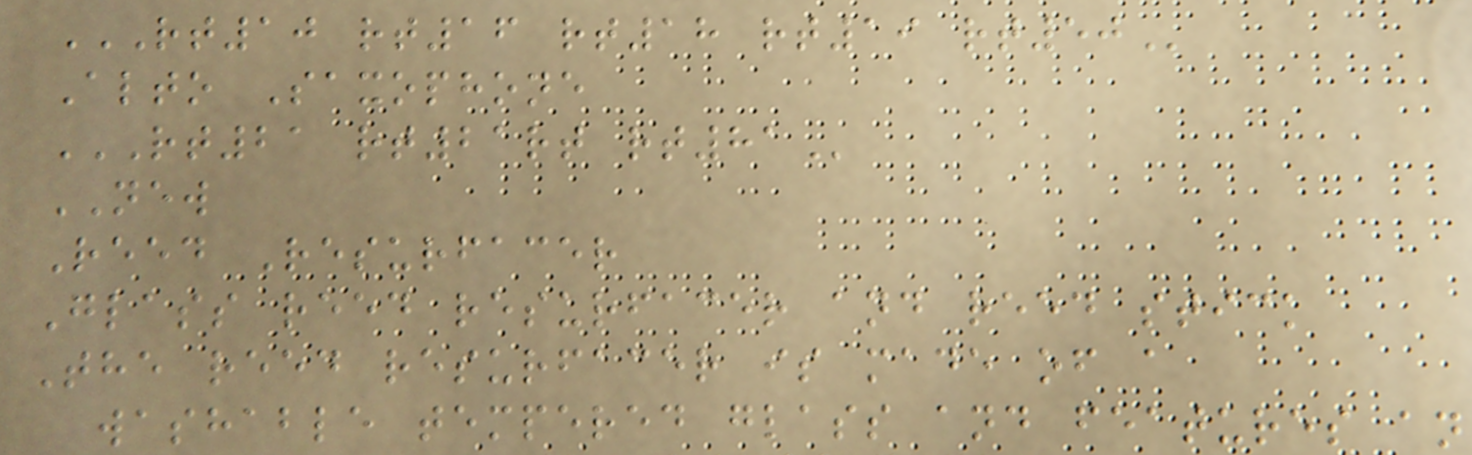RT10 RT16 RT18 RT19 RT50
Alto Saxophone
RT21 RT21RT RT81
NEW
Reed Resurfacer
Glass reed resurfacer and reed stick
The reed resurfacer is made of a
washable tempered glass and features an
